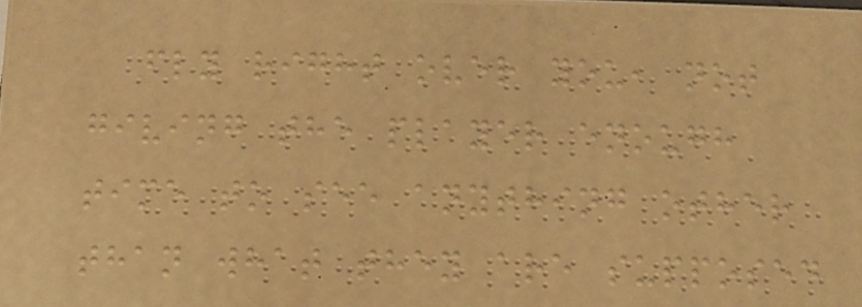fly right over you, not
giving the player enough
time to see anything other
than what they are supposed
